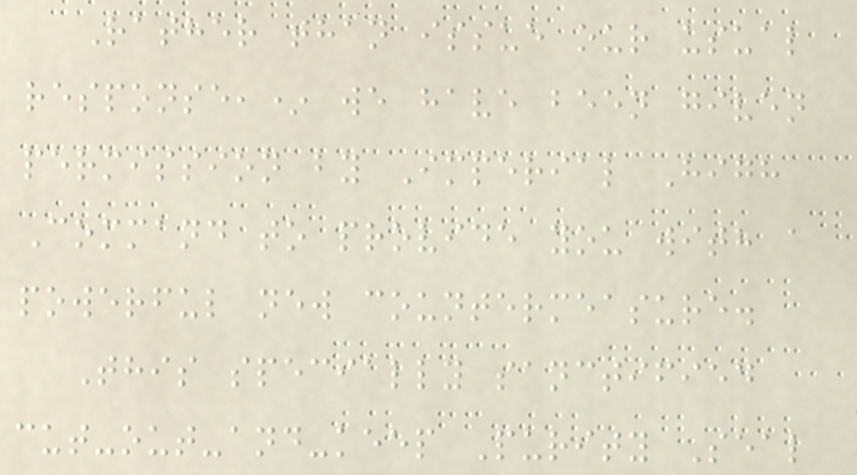Rather than issue our usual
response,* we have been given
permission by Imperial High
Command to provide you with a
powerful new countermeasure.
This specially sanctified
cut-out-and-keep Purity Seal
